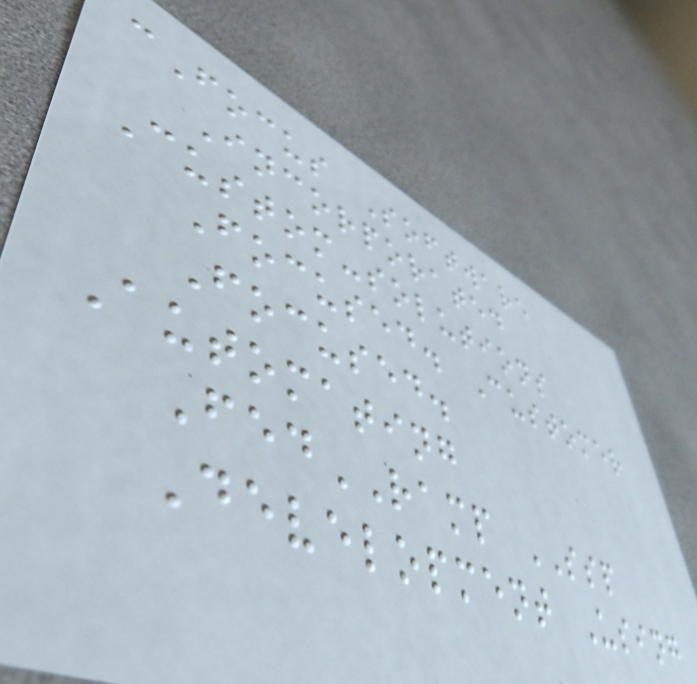cFocus Software
Incorporated
Custom-solutions
Focused. Customer
Focused.
Automating
FedRAMP SSP
Development Using
